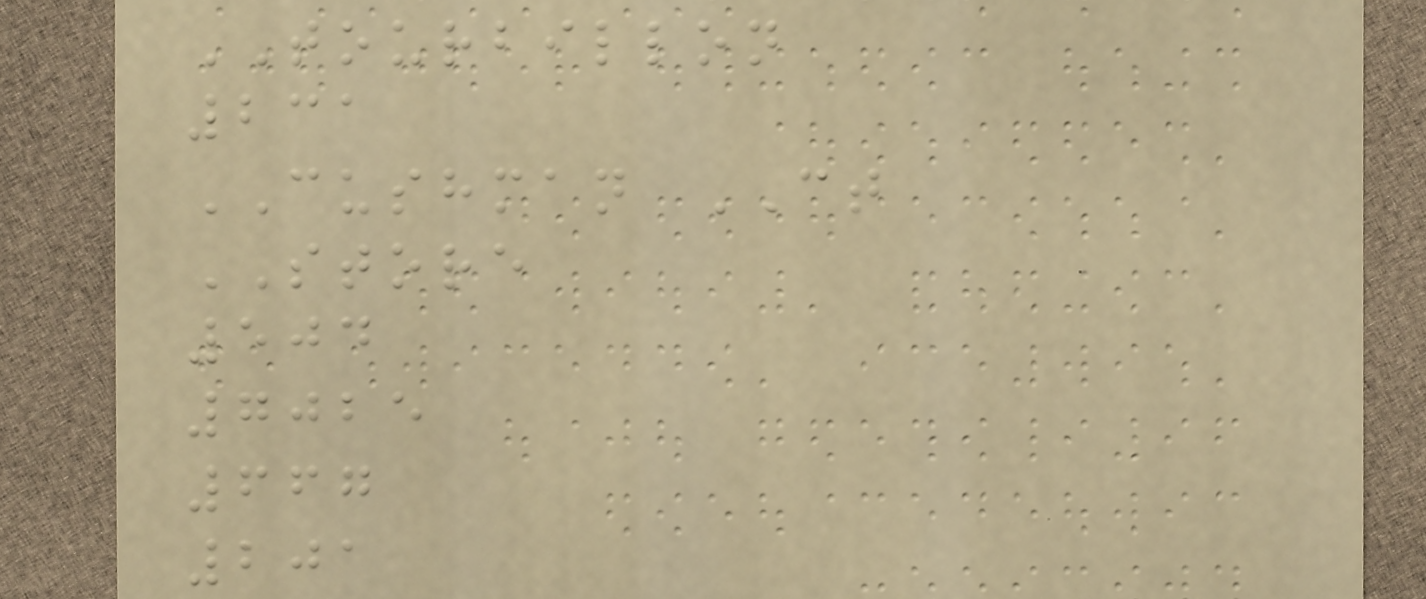TOURBILLON
231
CUSHMAN CT
STORE
504
7025
667
201
